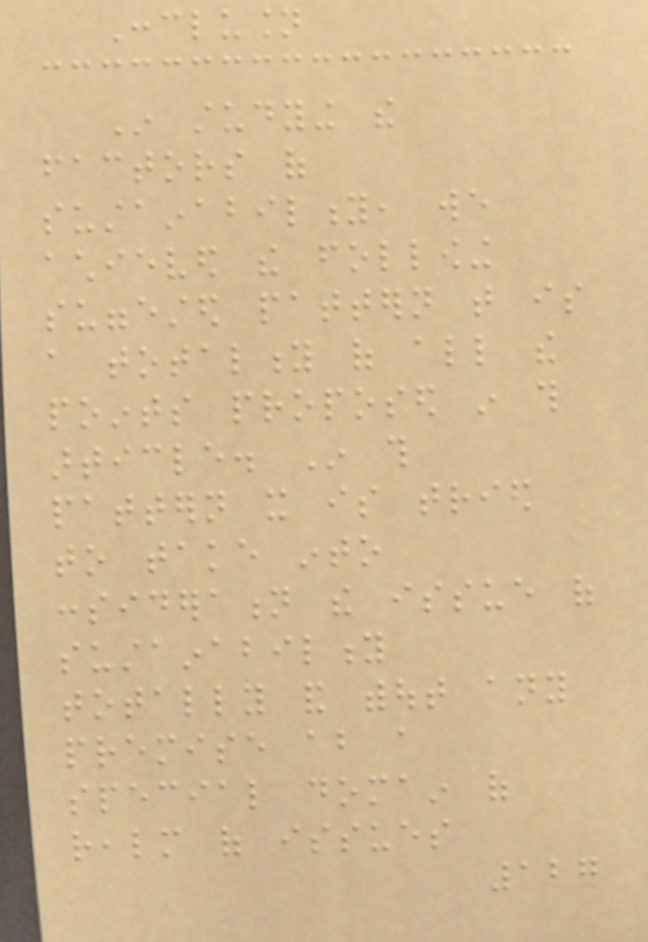Conclusion
In studying the
factors of
sustainability, we
achieved the following
suggested pattern that is
a totality of all the
points proposed in this
article. In this
pattern it is tried
to take into
consideration the issue of
sustainability
totally and without any
premise about a
special domain of
realm of issues
127
